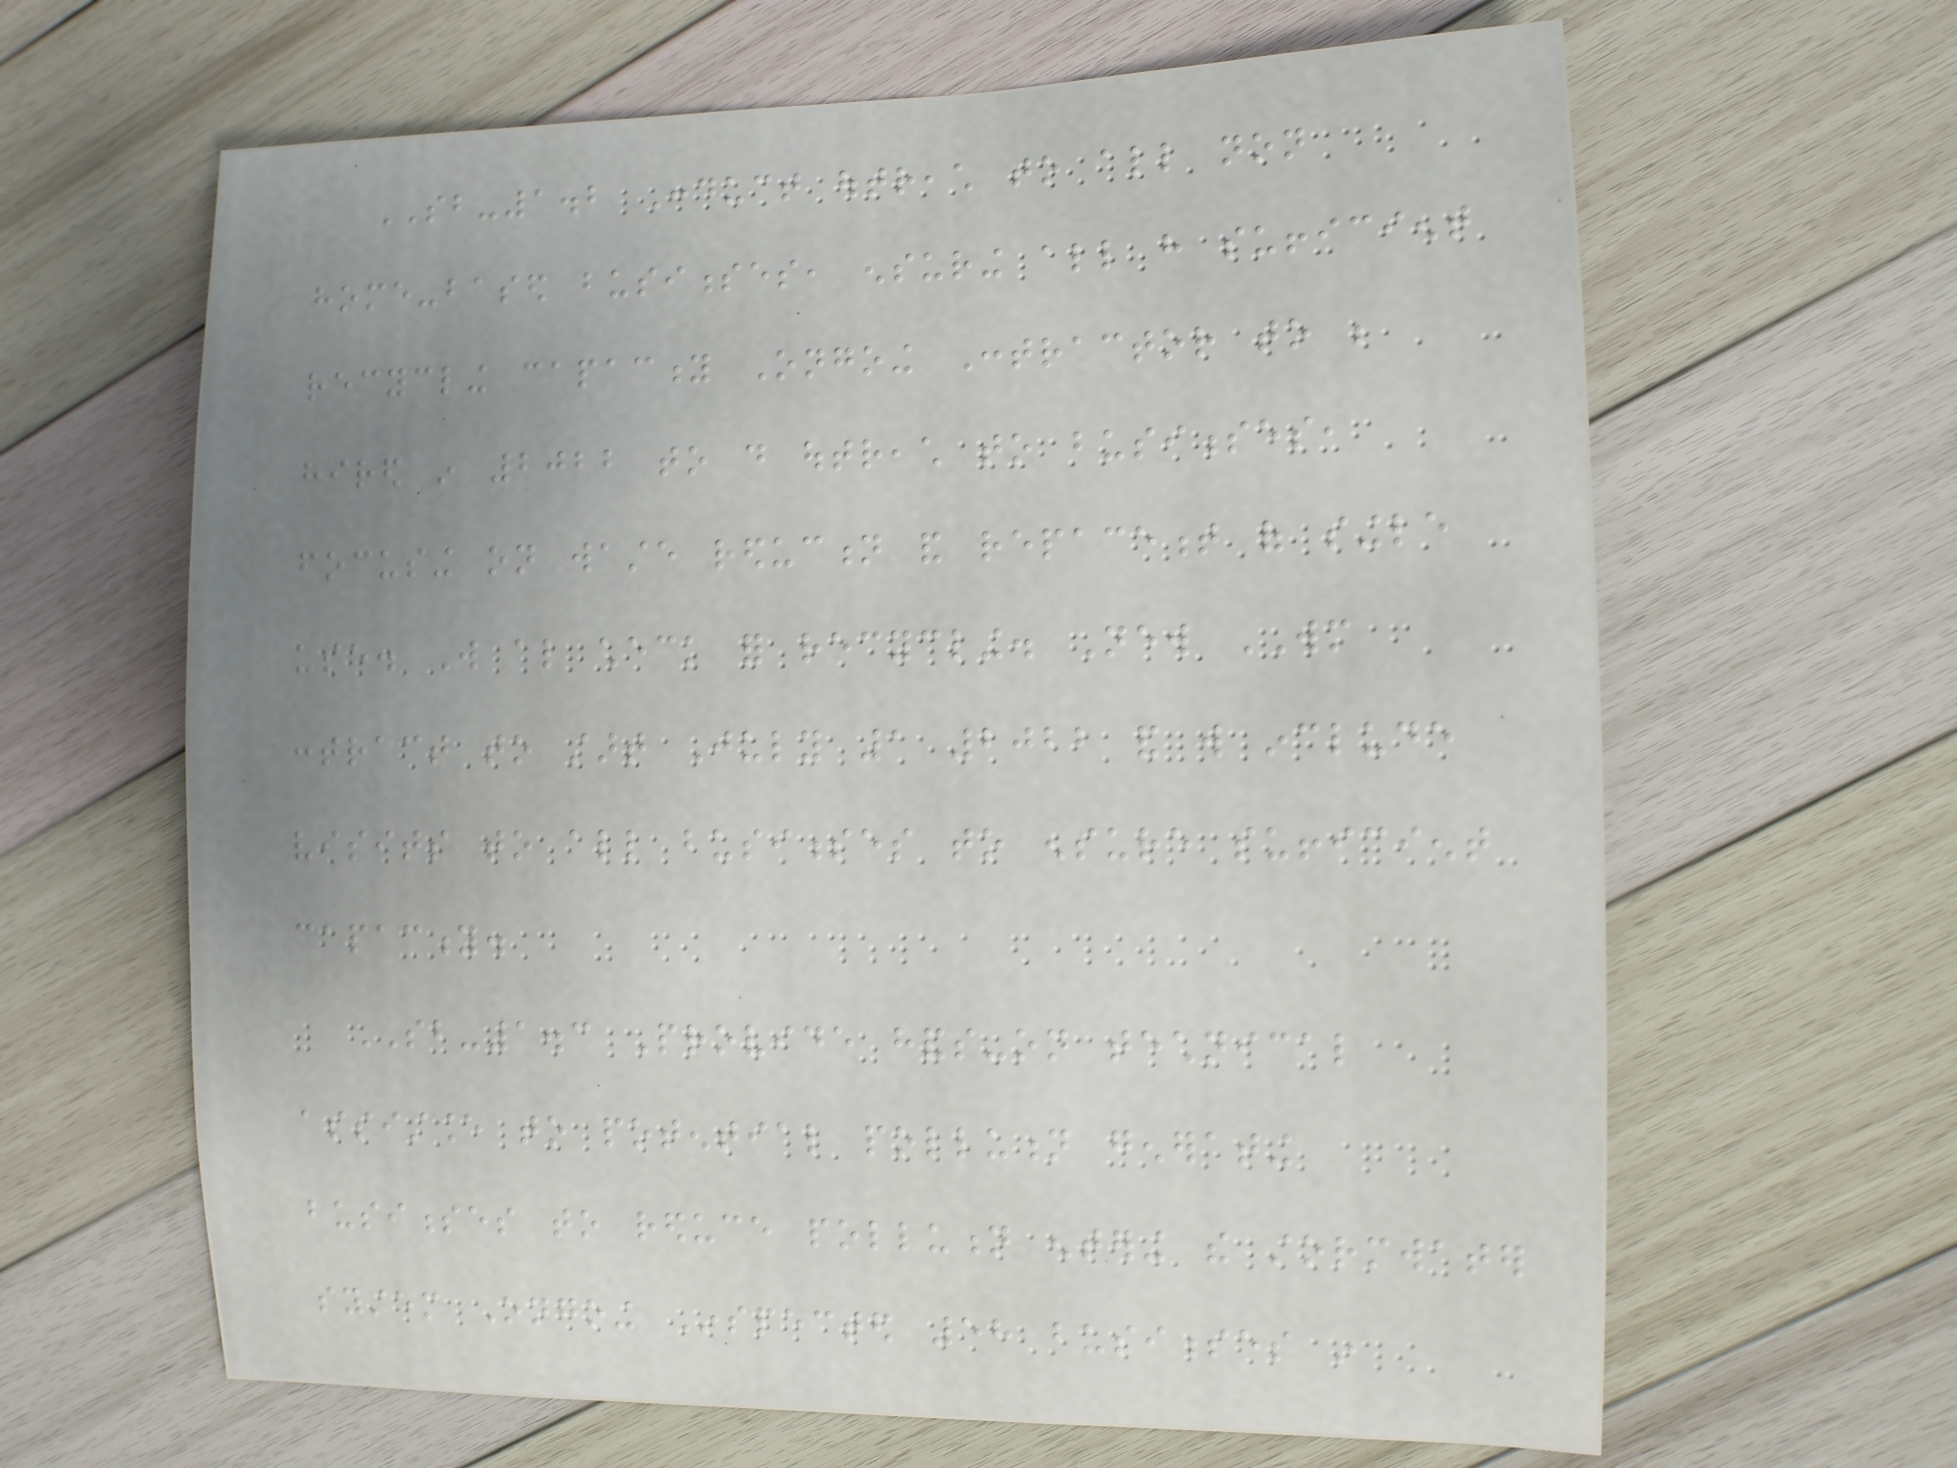SB-1.2 Conduct outreach to all non
home-based businesses, ensuring all have sufficient
recycling capacity Ongoing Contractor to be
hired in 2022 to do outreach to businesses,
focusing on waste reduction and repacement of single
use. Will also check for recycling. New WM
contract to start July 1 2022 and will include
visits to all businesses to ensure sufficient
capacity.
SB-1.3 Provide hands-on technical
assistance to potential pollution generating
businesses to reduce pollution entering the stormwater
system Ongoing Inspected 58 businesses in
